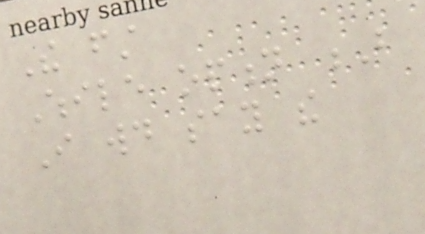The first
While option B
I would say the
